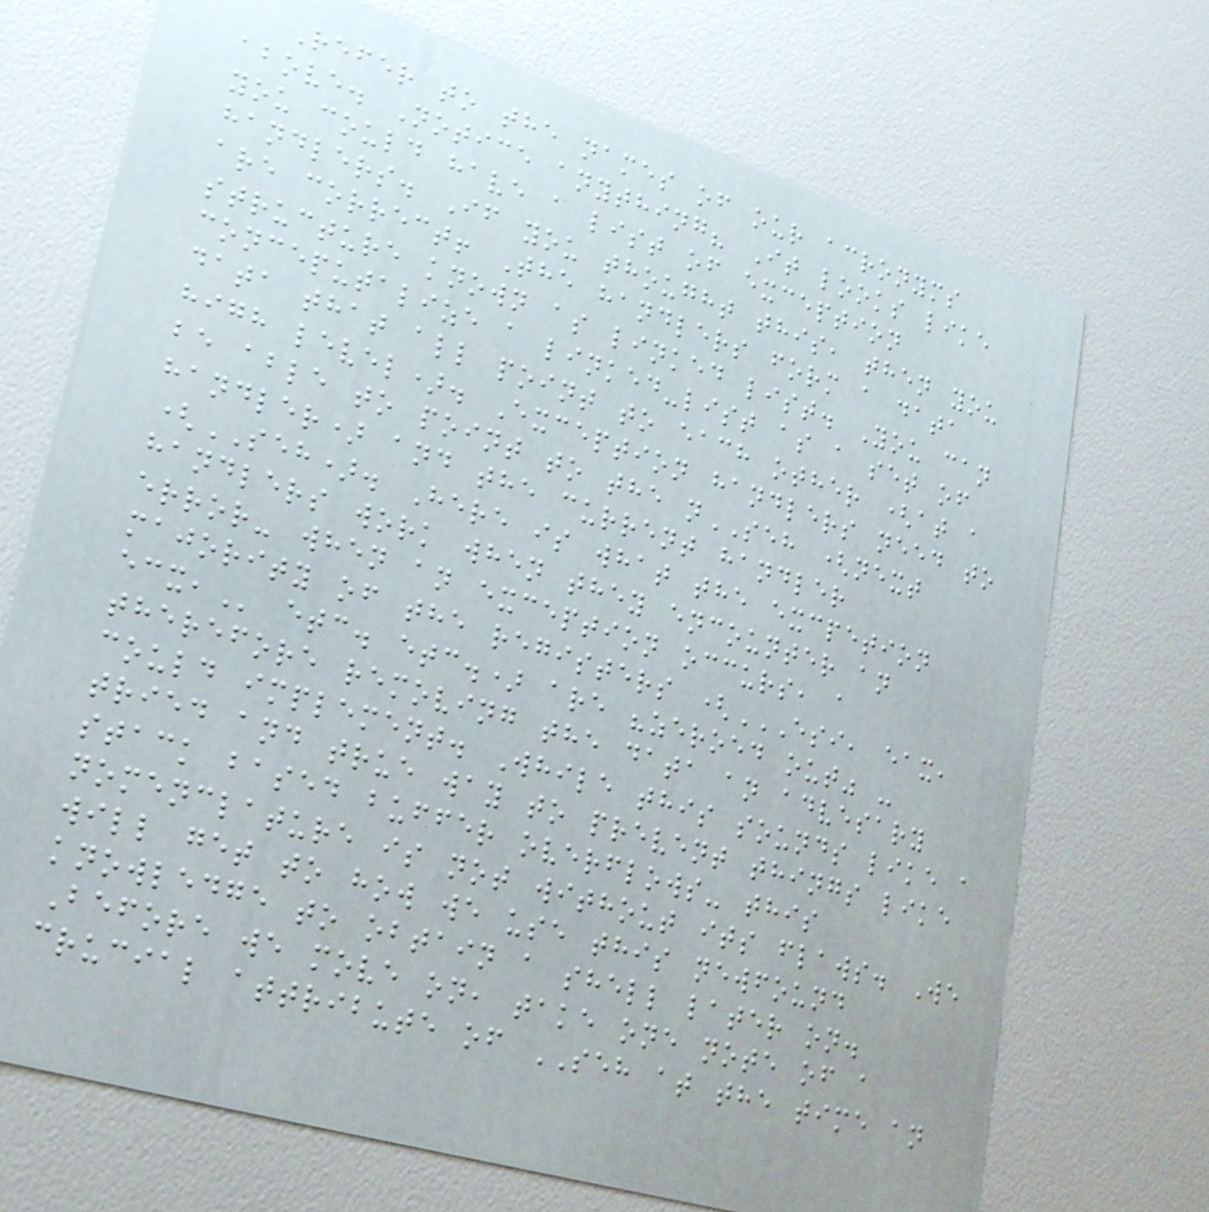Refer to the names of our acronyms
above. Notice anything? It looks like
you could have a list of exception
handlers. If you thought this, then you
are correct! The handlers form a data
structure known as linked list. You can
conceputalize a linked-list as a set of
data that all point to each other (at a
high level). Exception handlers need to
be able to point to the nSEH (next
handler) and the current handler
(SEH). Here is what the excpetion
handlers work when they encounter an
error- when an exception occurs, a
majority of the registers (ESI, EAX,
ECX, etc. etc.) are "zeroed out" -
therefore removing the data an advesary
could implement. While this sounds like a
tried and true way to prevent things like
stack based buffer overflows- this
nomenclature is not without its flaws. We
will get to how we use this newfound
knowledge to obtain a shell later on.
Before we move on, take one note of a
crucial attribute of SEH at the time an
